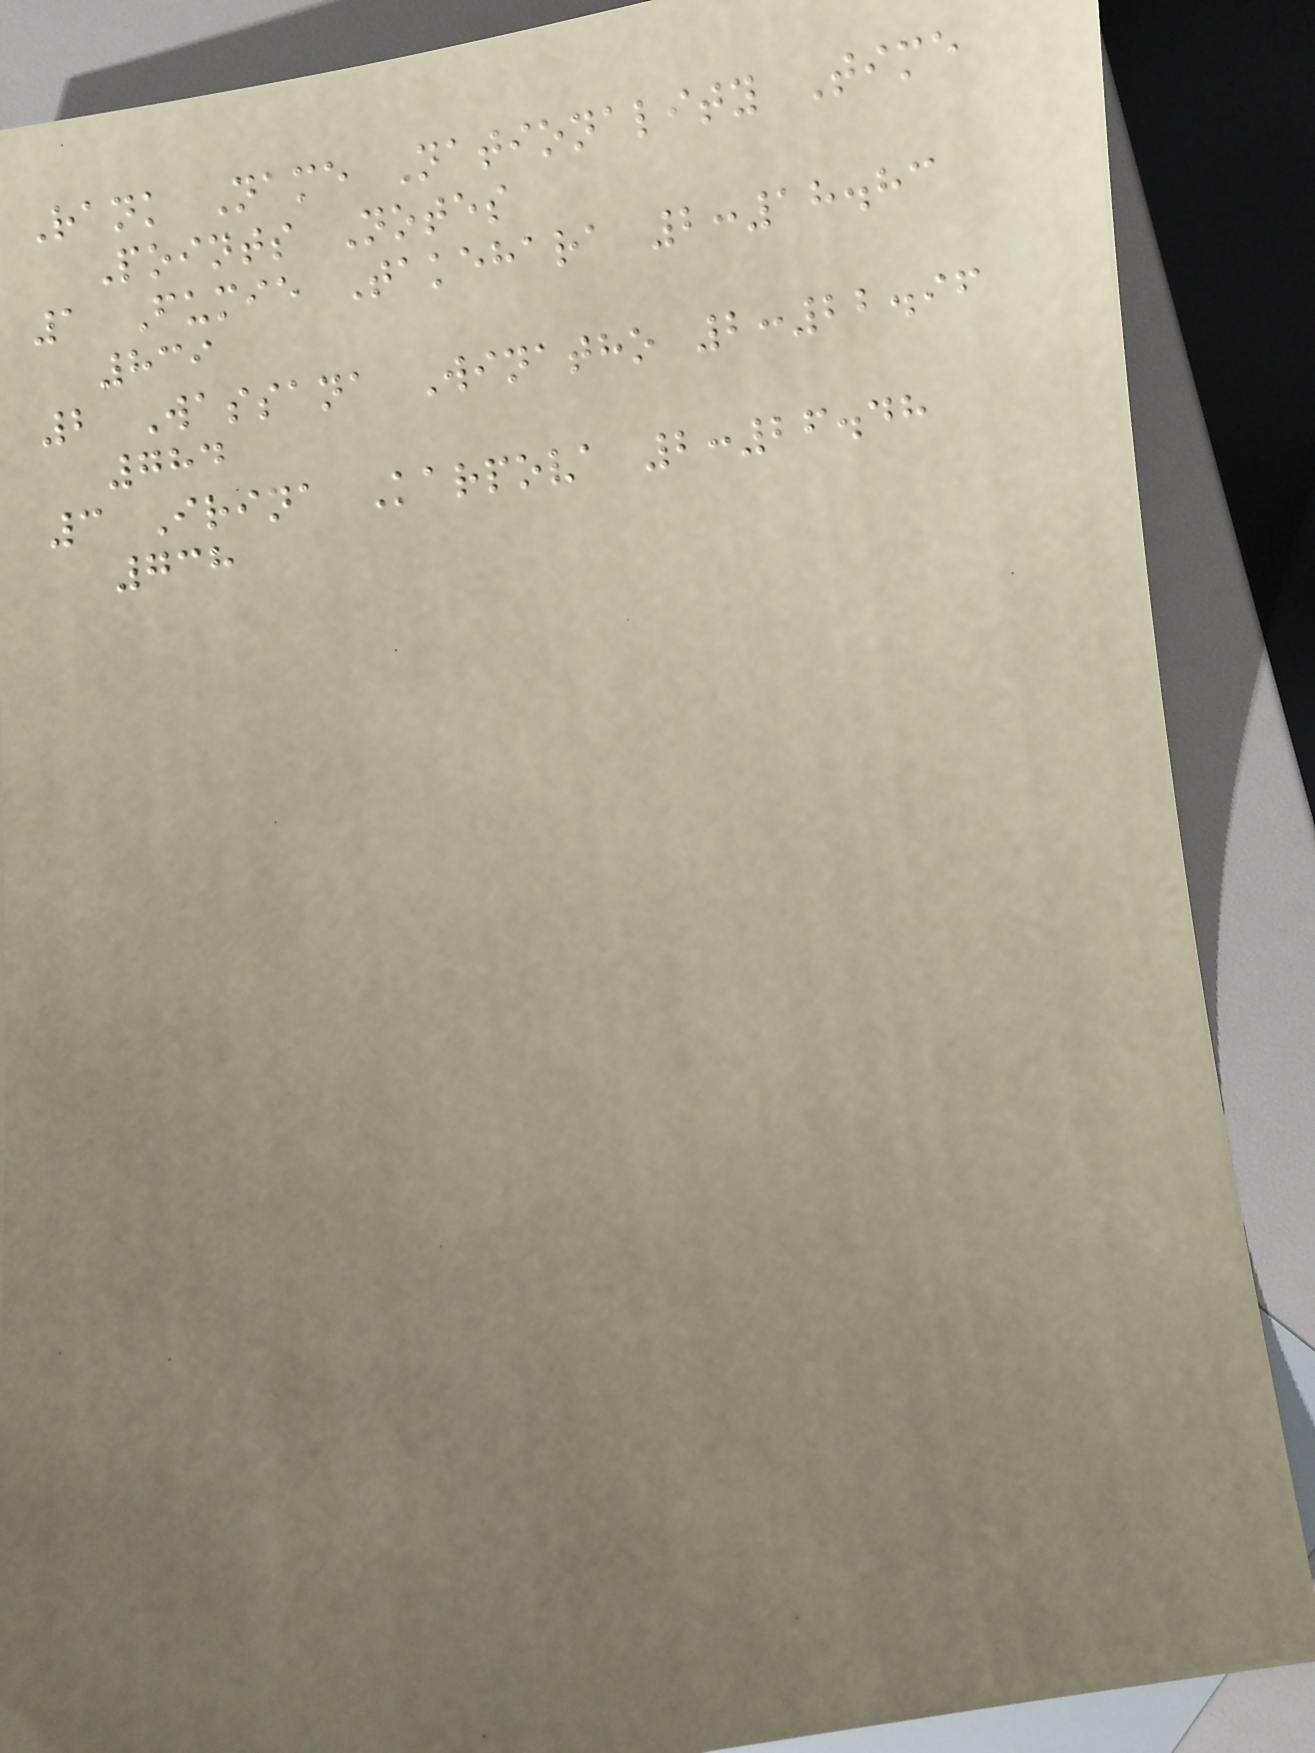Rank Name Nationality Time
Points Notes
1 Fumie Takehara 2:18.83
839
2 Wassana Winatho 2:22.96
784
3 Irina Karpova 2:26.48
738
